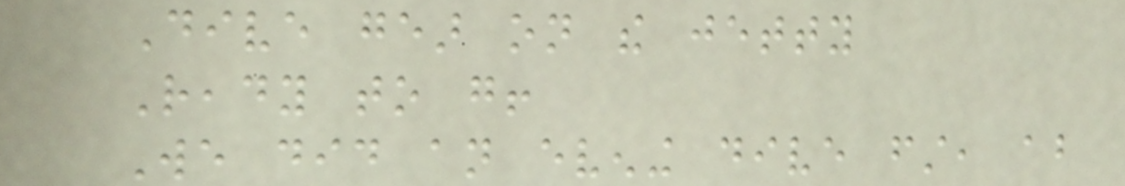Dive gear on the jetty
Ready to go!
We did an evening dive first, about
